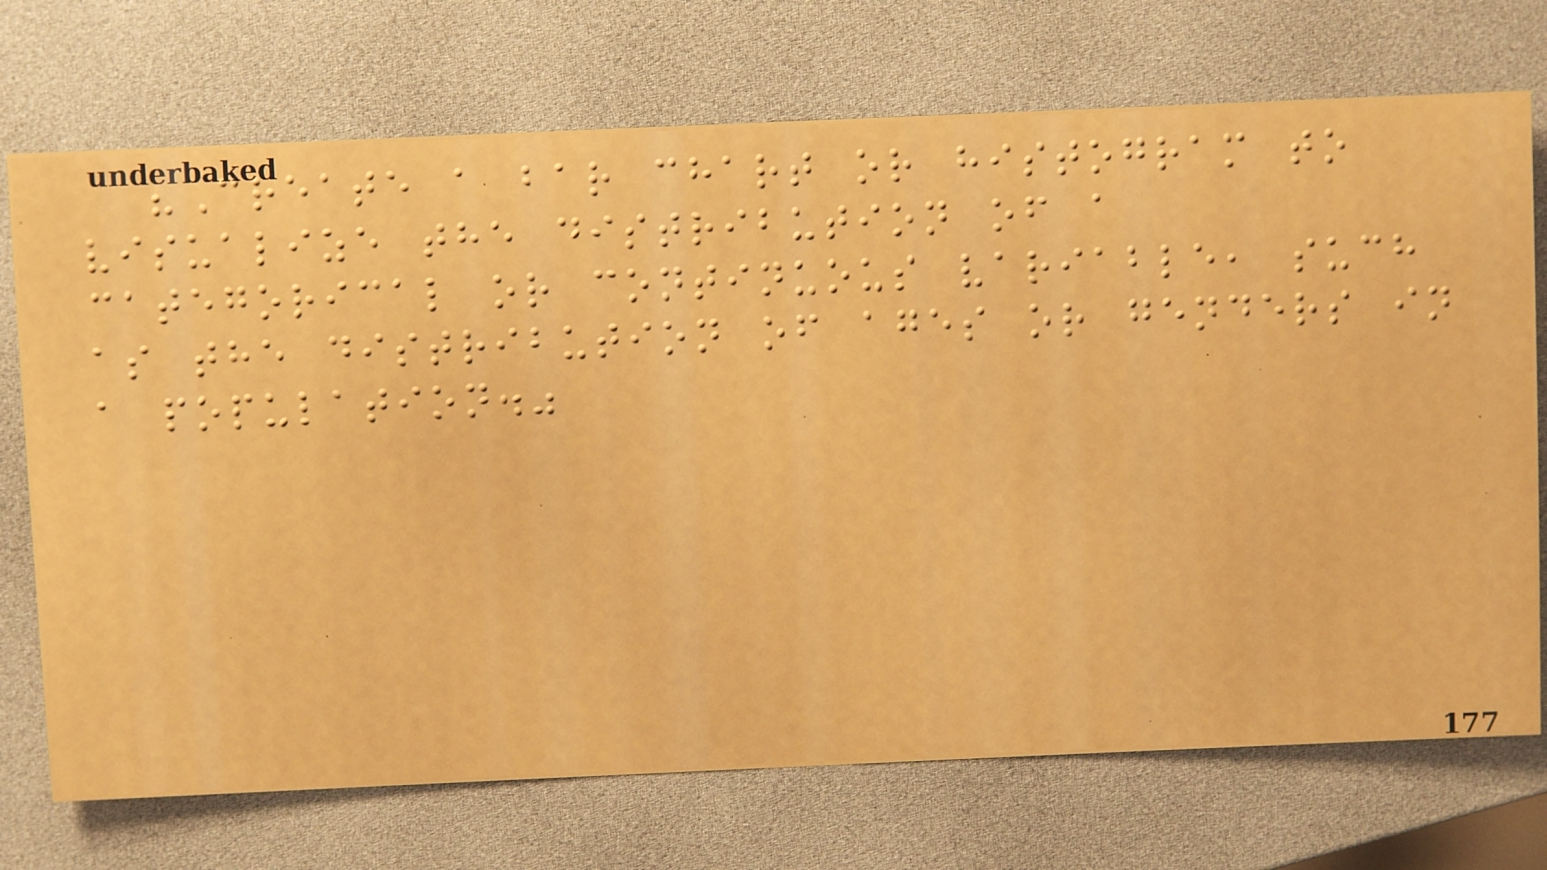"Create a bar chart or histogram to
visualize the distribution of a
categorical or continuous variable, such
as the distribution of ages or genders in
a population."
